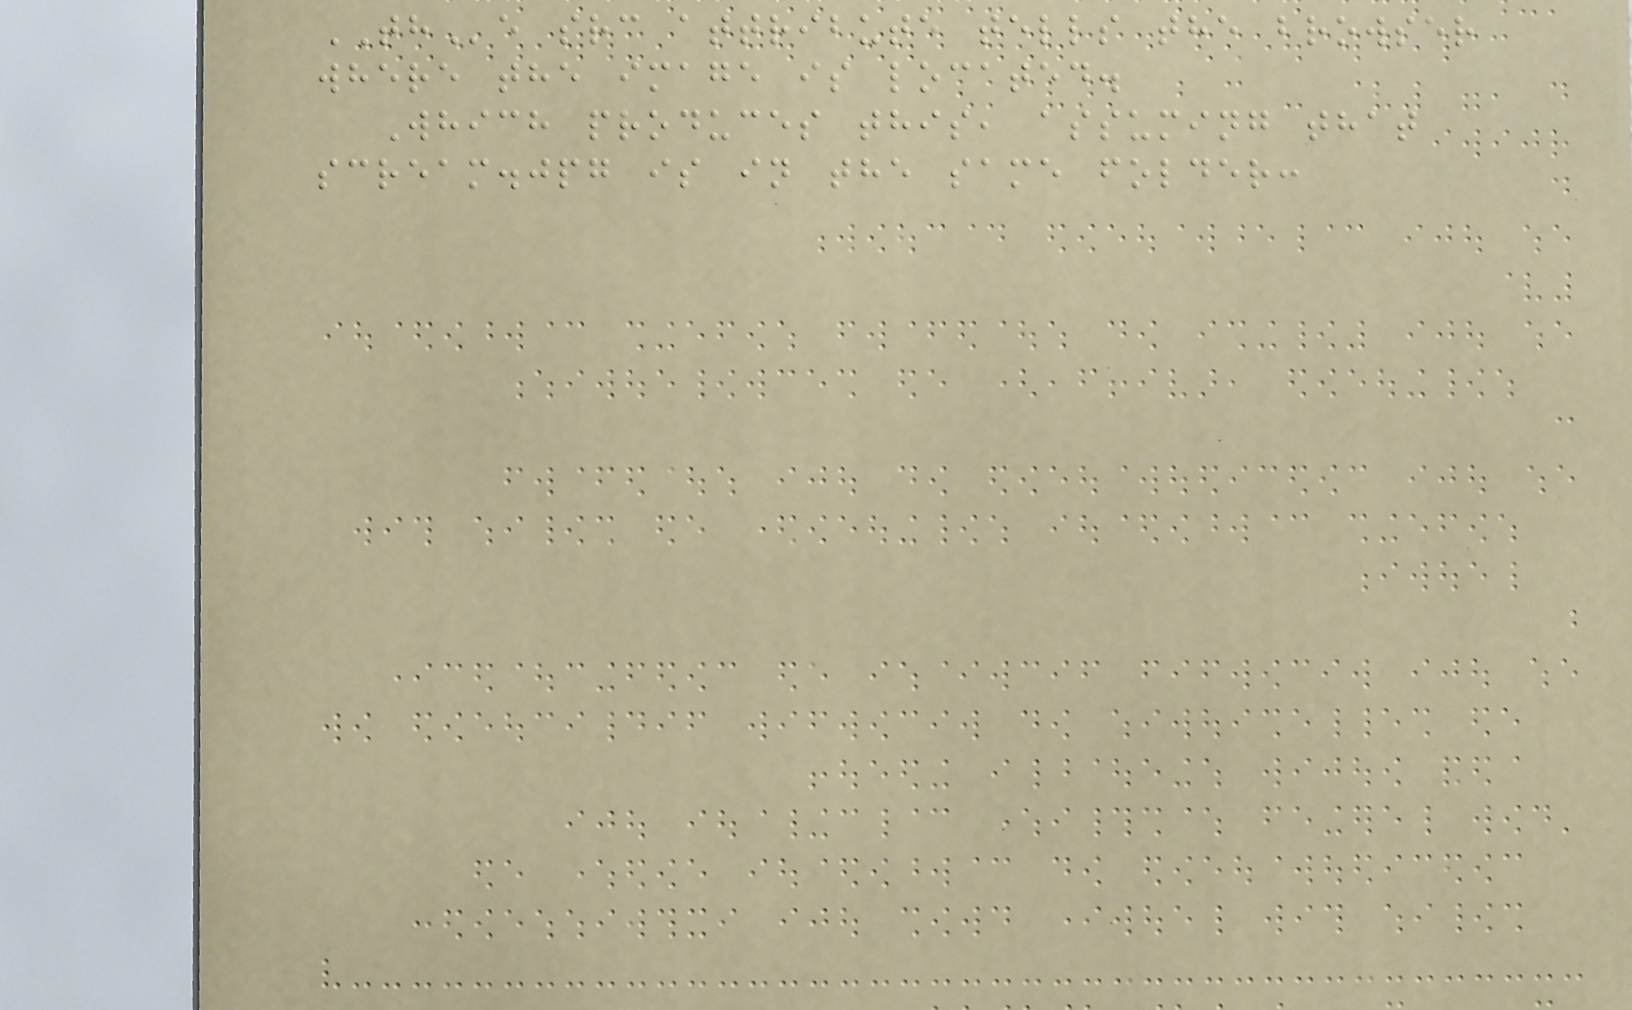THe src attribute tells the browser
where the image is located.
Which produces this, assuming that
scream.jpg is in the same folder:
